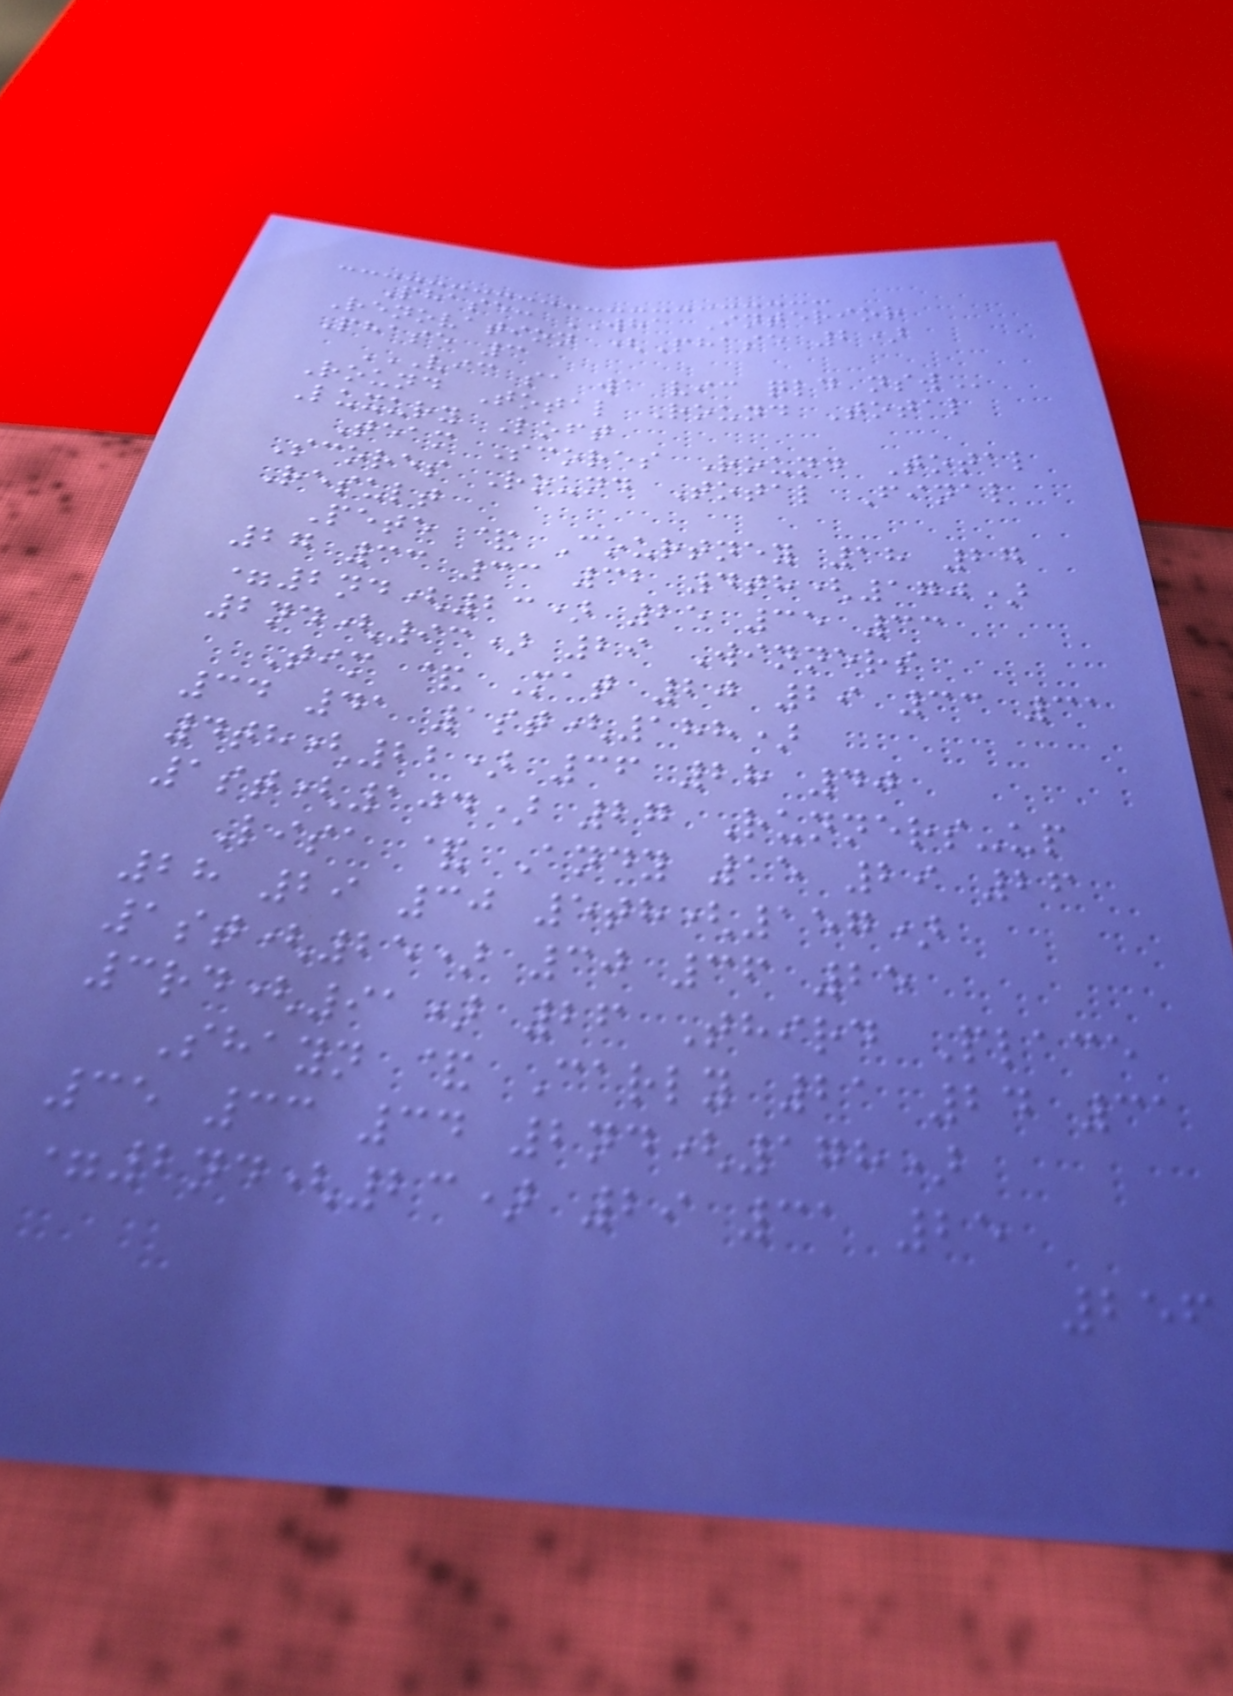Phase: WHA Interior
Renovation (Phase 2)
Phase 3
VIC SA WA VIC QLD NSW
Round Total Round Total
Luxury Loft
Team Scores Round Total
Scores Round Total Final
Result
Pete & Courtney 18 27
27 33 33 32 4th(170)
=2nd(23) 25 35 33
2nd(93) 29 Winners
Tim & Mat 20 29 33 31
34 41 1st(188)
4th(22) 36 28 40
1st(104) 27 Runners-up
Lisa & Andy 15 29 26
28 29 30 5th(157)
1st(25) 30 36 25
3rd(91) 26 Third Place
Shayn & Carly 21 24 31
35 33 34 2nd(178)
=2nd(23) 29 31 25
256
